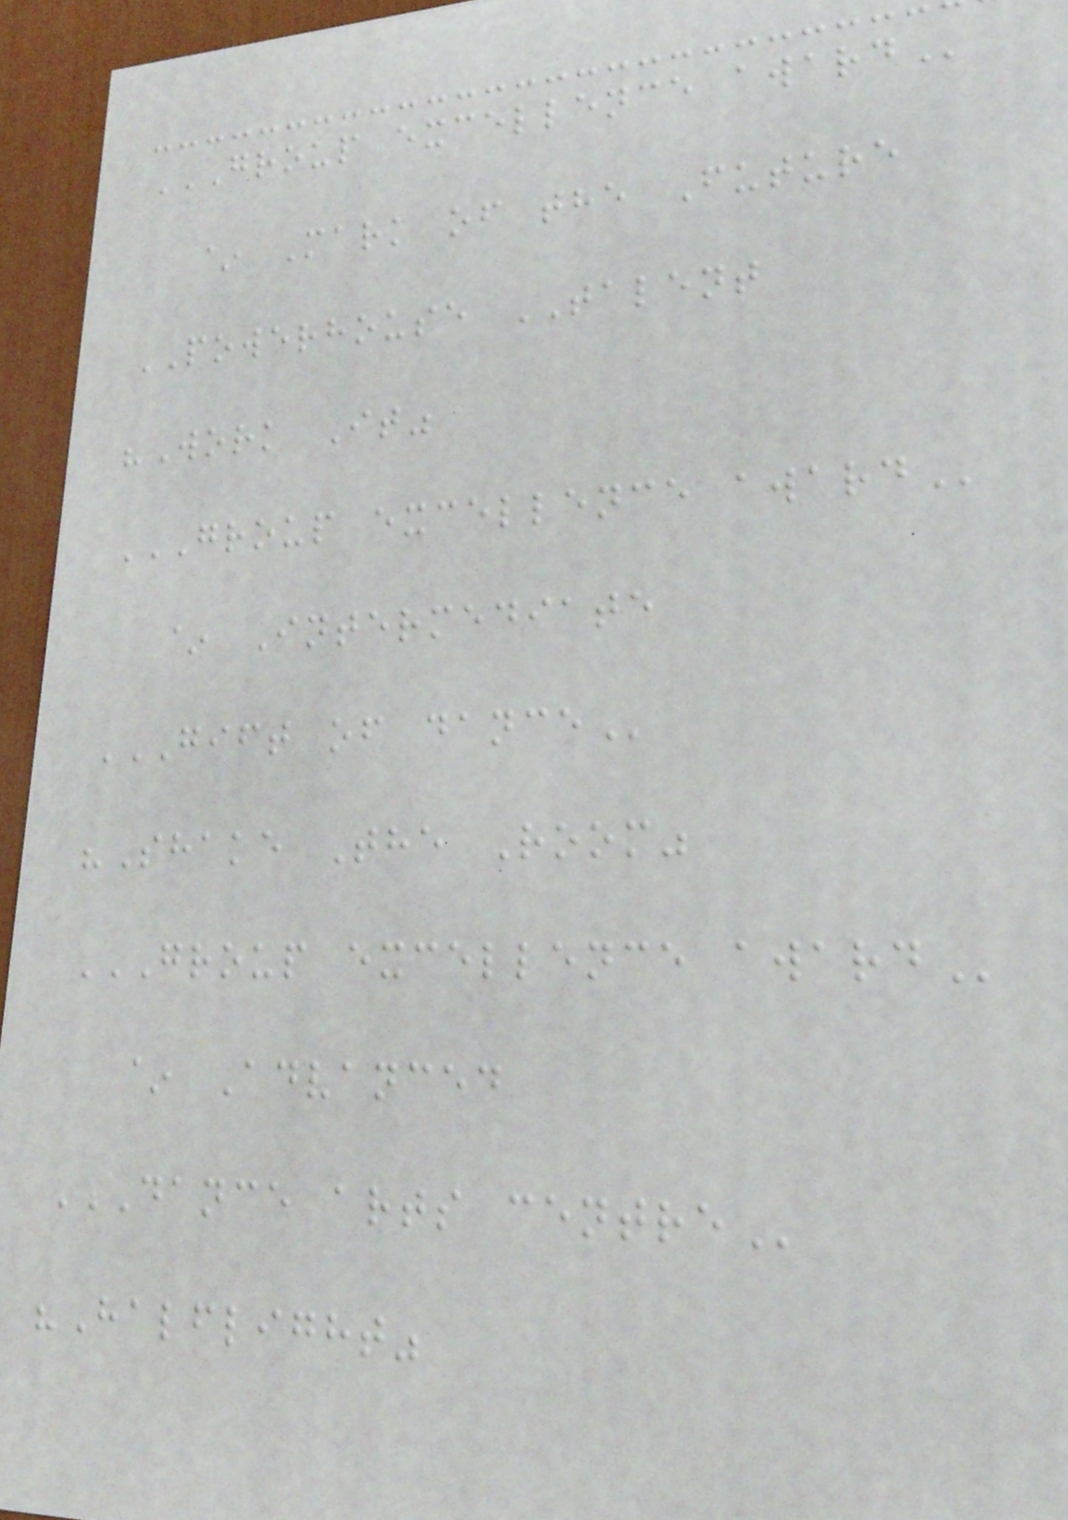GROUP EXCELLENCE AWARD
~ Mark of the Future
POWERHOUSE TALENT
"Work It"
GROUP EXCELLENCE AWARD
~ Intermediate
GIFT OF DANCE
"Shake The Room"
GROUP EXCELLENCE AWARD
~ Advanced
DANCE ARTS CENTRE
"Halflight"
